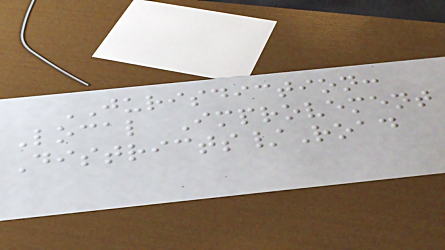JURISDICTION:
Local Improvement
Districts/Road
